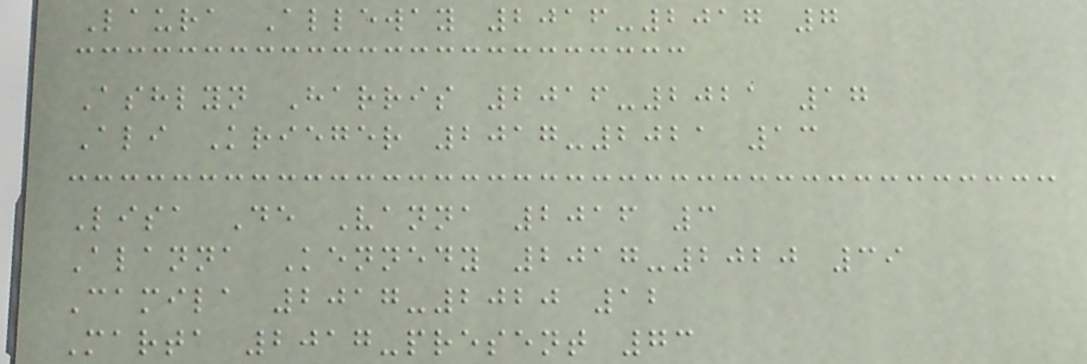Laura Alleway 2016-2017 7
Ashlyn Harris 2016-2021 17
Ali Krieger 2017-2021 13
Lisa De Vanna 2016 3
Alanna Kennedy 2017-2020 39
Camila 2017-2020 12
Marta 2017-present 73
